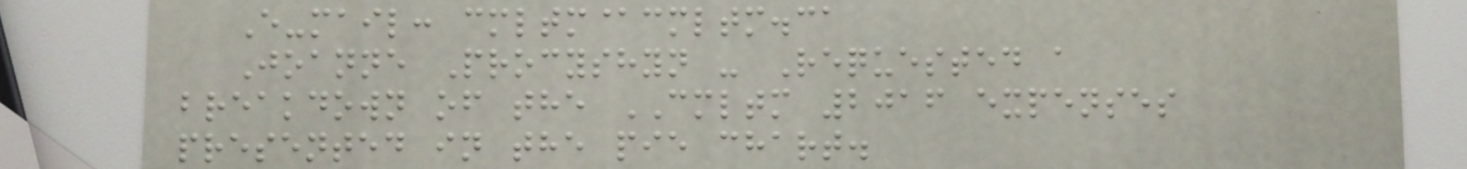E-mail: cmltm@cmltm.ca
Joanne Procyshyn - Requested a
breakdown of the CMLTM 2016 expenses
presented in the pie chart.
